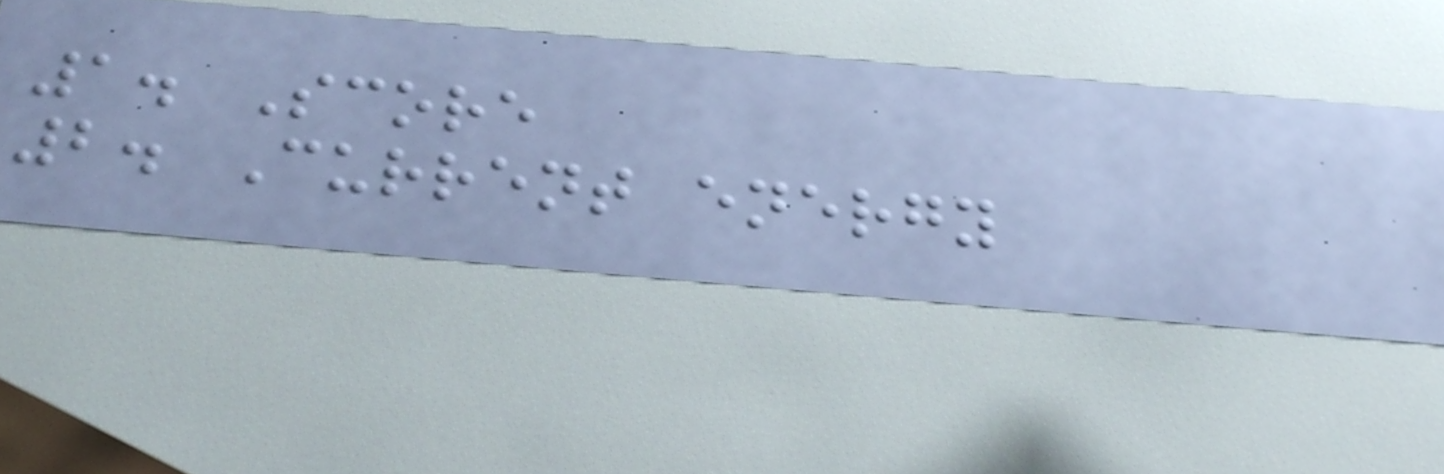1. Score
2. Current energy
